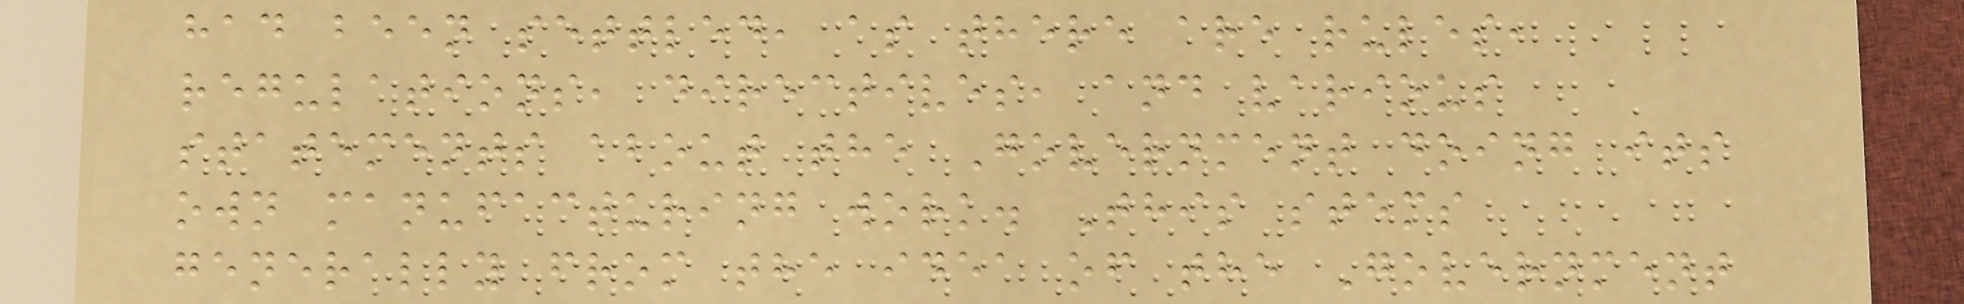had been settled, as there are rules,
regulations, directives, and various
statements about the Government doing its
own manufacturing work. This stems
generally from the idea of the Government
